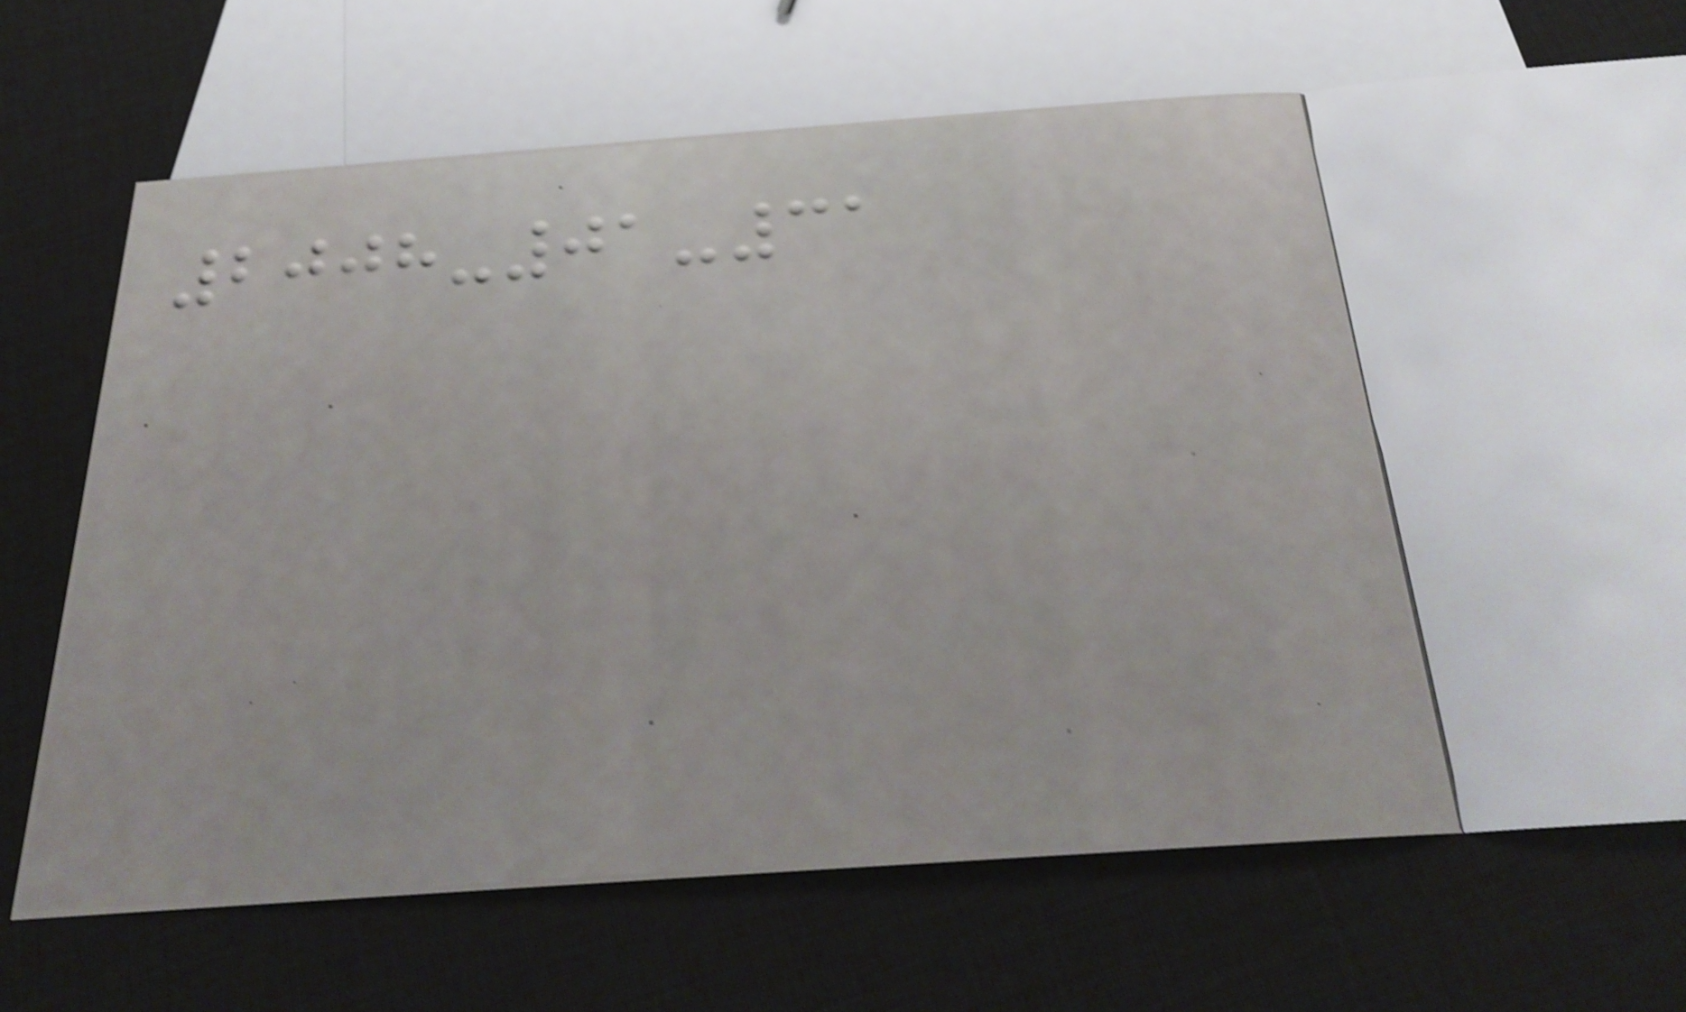2008-01-31
